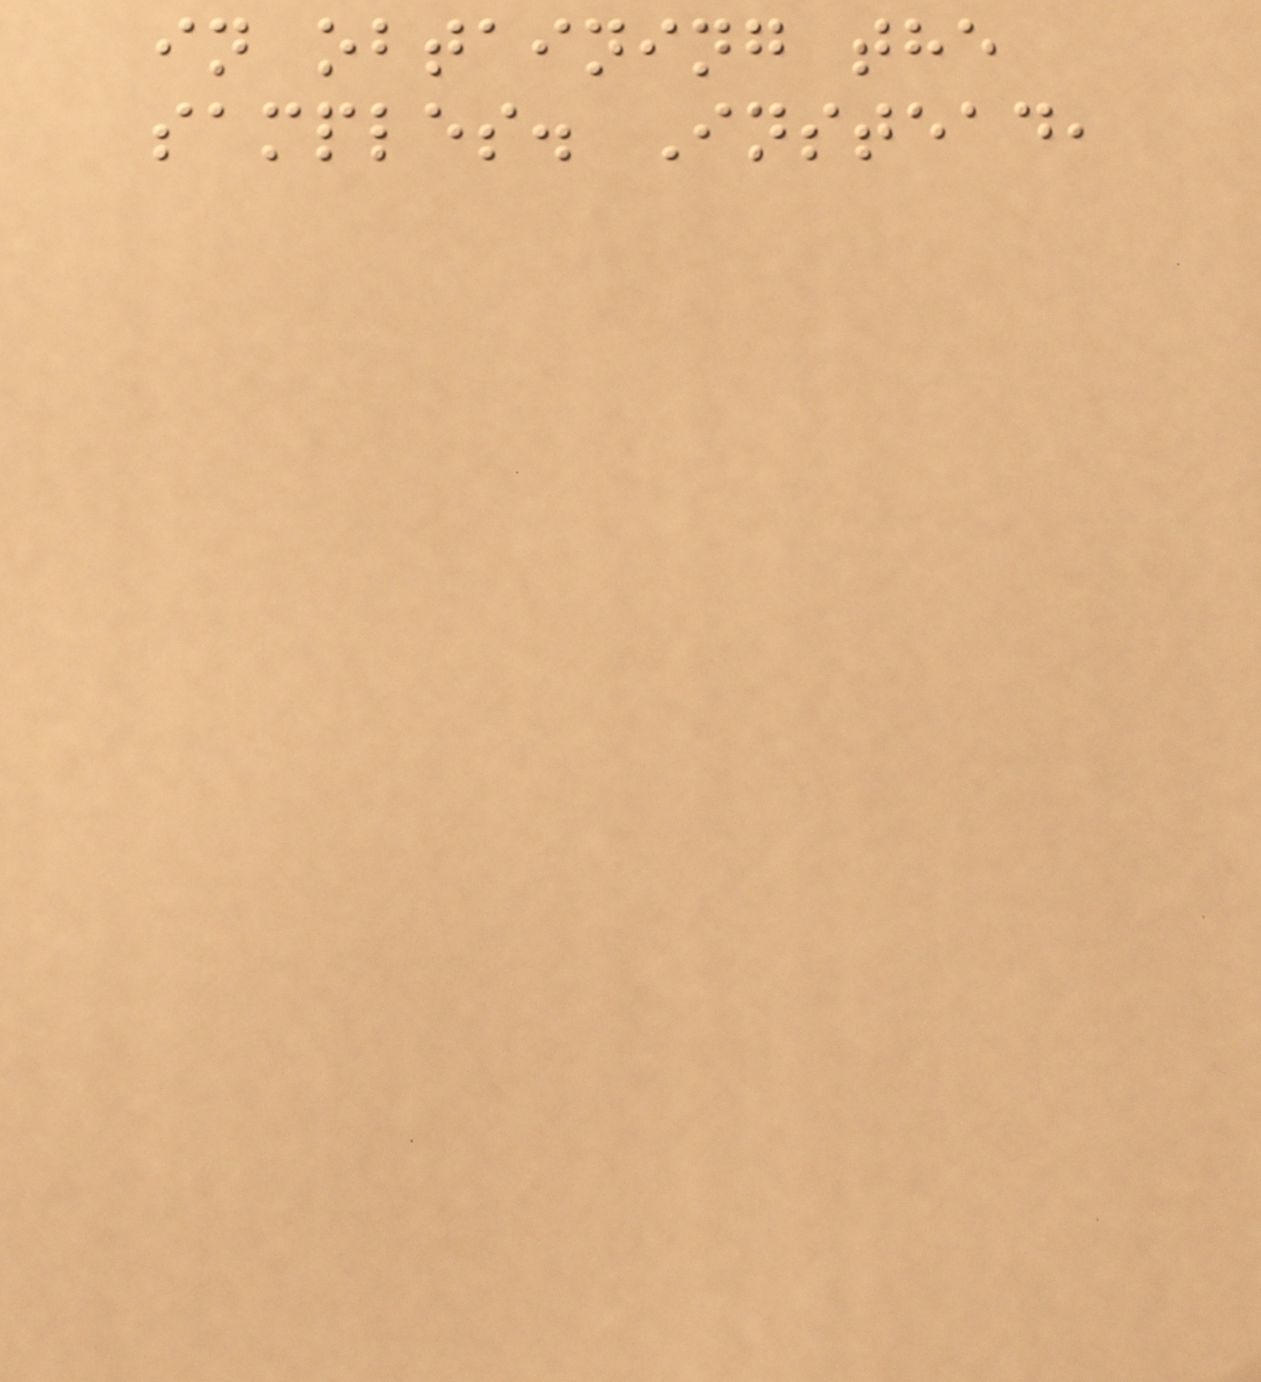in obtaining the
samples. Instead,
